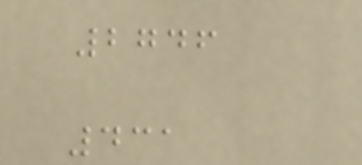2746
431
